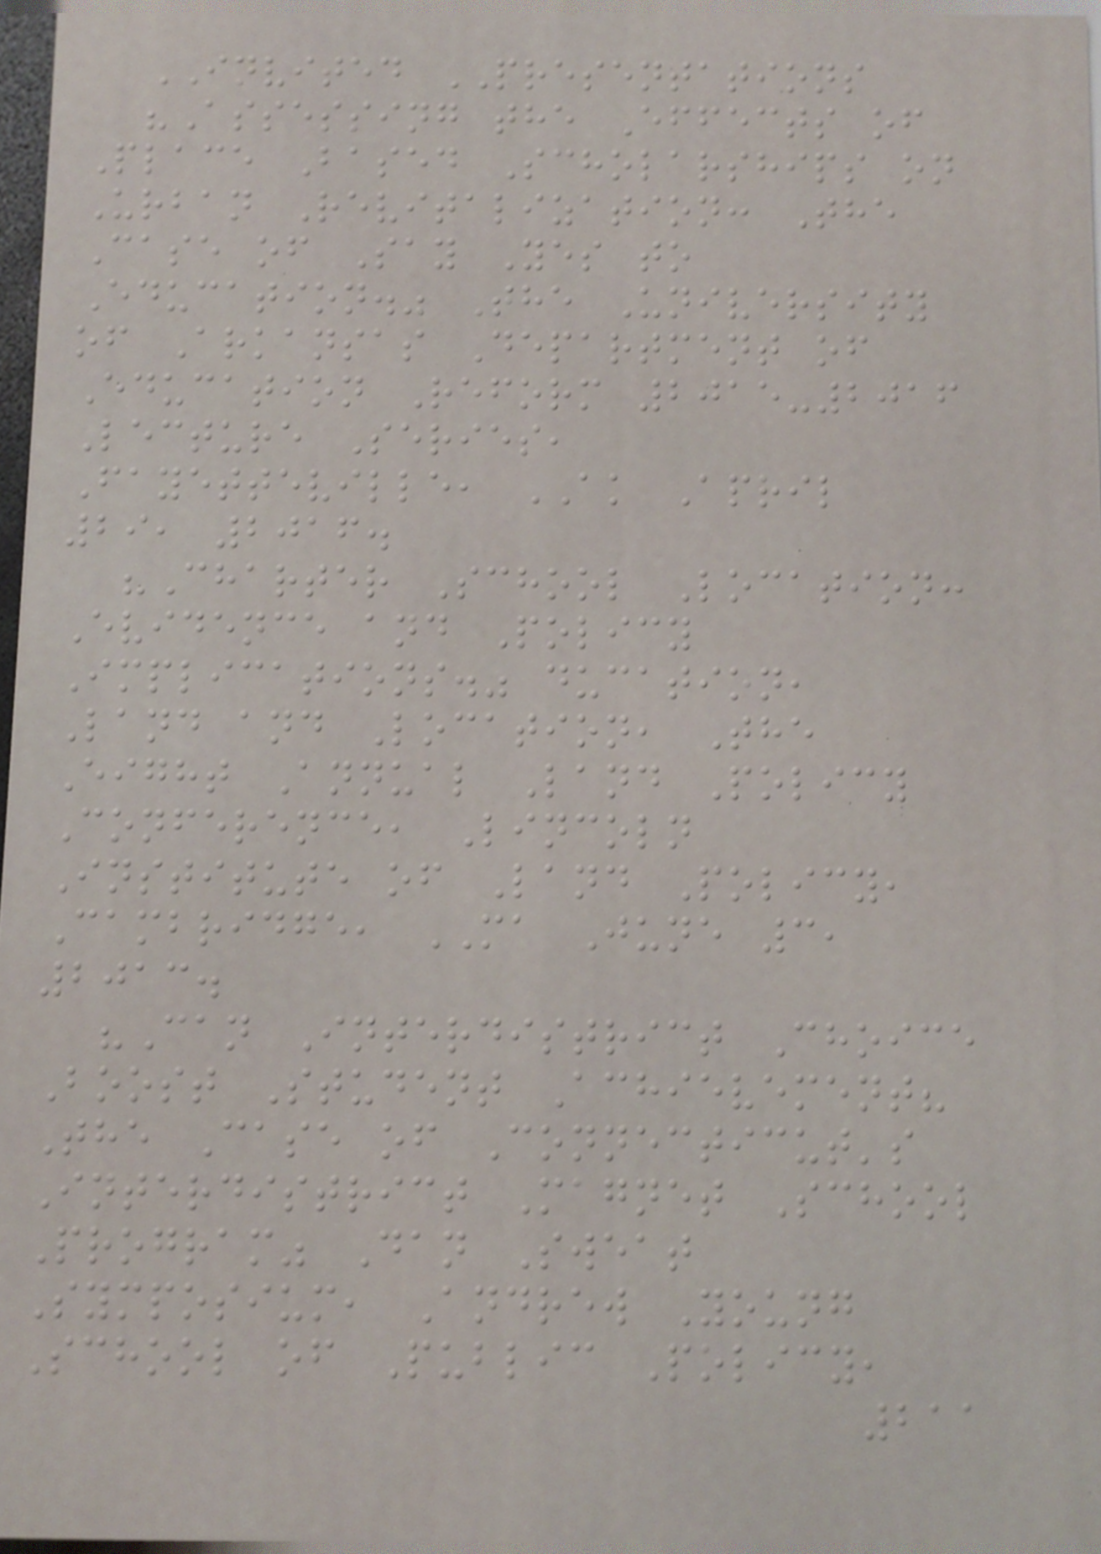INVITED PRESENTATIONS
"Assessing the Effects of
Place Based Scholarships on
Urban Revitalization: The
Case of Say Yes to
Education." The University
of Arkansas Department of
Education Reform 2015-2016
Lecture Series,
Fayetteville, AK April
29, 2016.
"Charter School Location:
Evidence and Policy
Implications." ducation,
Land and Location, The
Eight Annual Land Policy
Conference, Lincoln
Institute of Land Policy,
Cambridge, MA June 3,
2013.
"Can Interdistrict Choice
Boost Student Achievement?
The Case of Connecticut's
Interdistrict Magnet School
Program" Dan Sweat
Symposium, Andrew Young
School of Public Policy,
211
